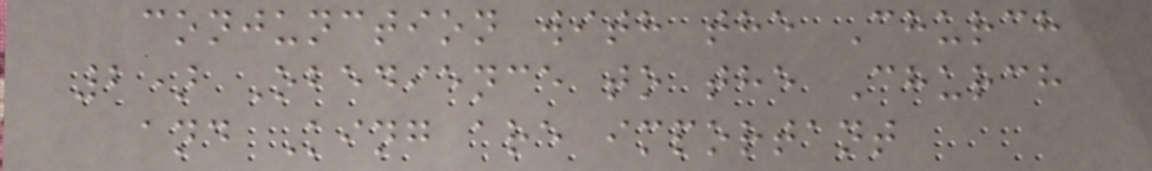conjunction with the Church
2) Obedience to the Church
and King are important
